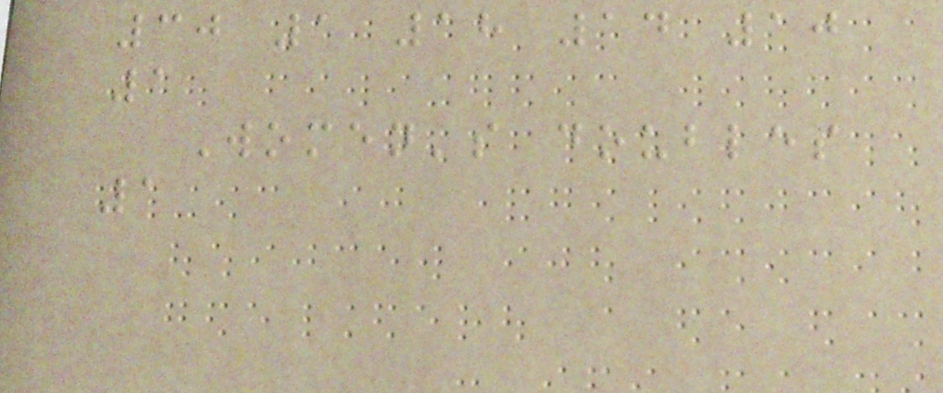30 1 18 14 10
1
Women's doubles
1
